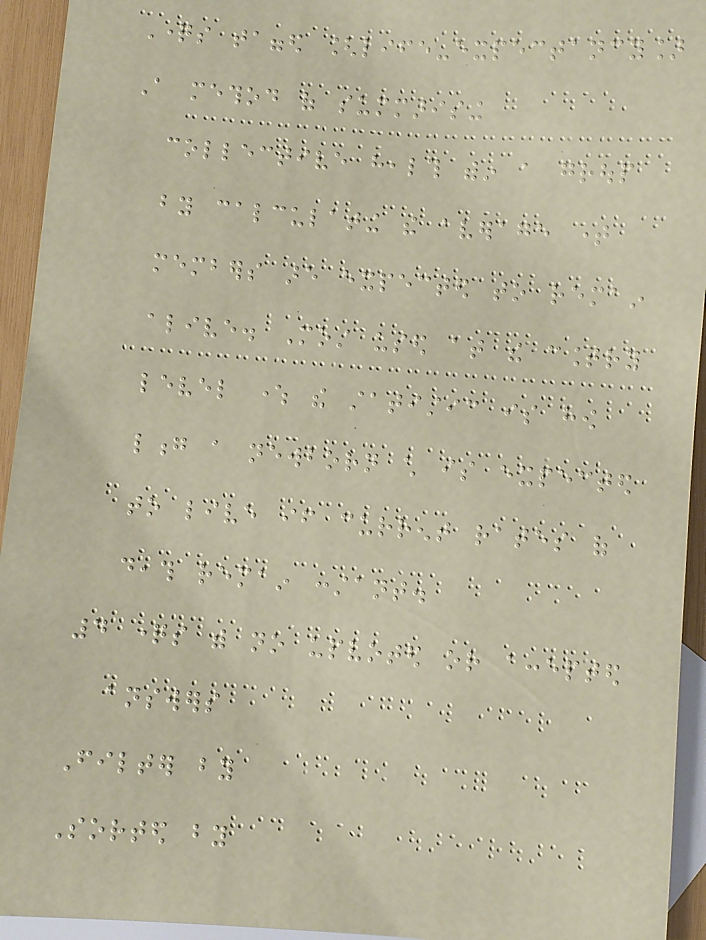Questions tagged [life-expectancy]
A method of summarising
collective health within a group
by calculating the average time
members are expected to remain
alive. Most used at the country
level where the statistic is how
long a newborn child is expected
to live if current rates of
death remain constant.
4 questions with no upvoted or accepted
answers
Filter by
Sorted by
